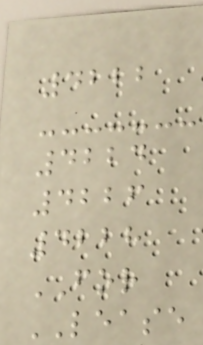4222
4224
4226
4228
FOR
LEASE
